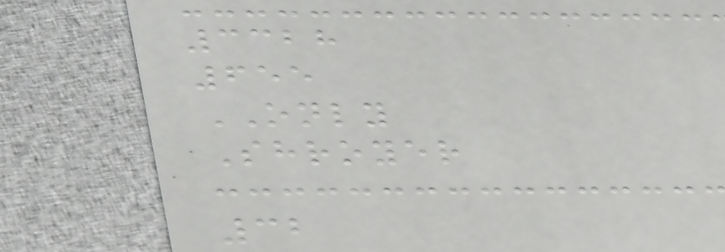3328
655
ONLY
Shroyer
32
